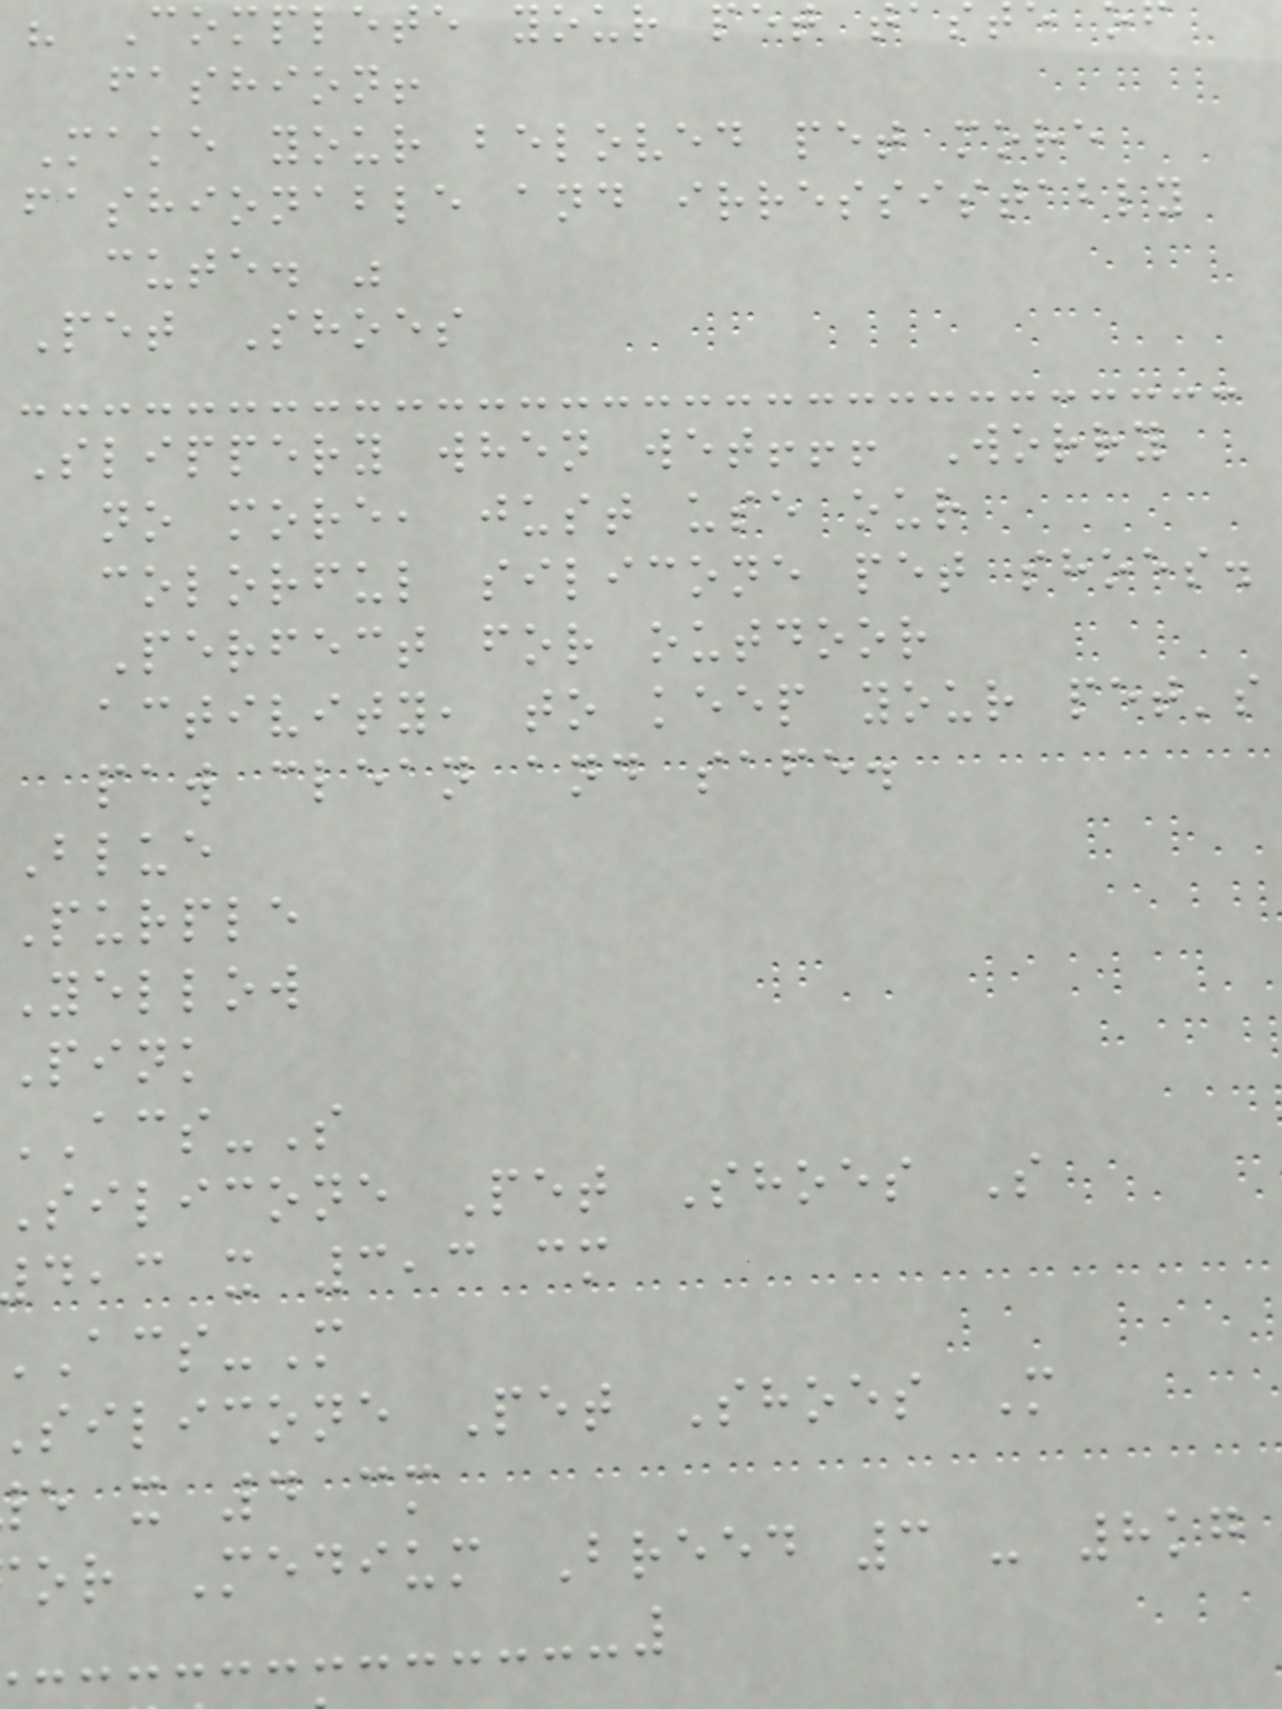" Complete your pet tast
fashion!
Make your beloved pet more
fashionable and irressistably
cute. "
Pet Shoes
Slippery when wet!!! Worry
no more, just use our
colorful silicone pet shoes.
Perfect for outdoor
activity, to keep your pet's
paw clean and safe.
Blue
Purple
Yellow
Pink
ACS-S
silicone Pet Shoes S
,c x 3,3 cm
silicone Pet Shoes M
e x 4 cm
or Medium Breed 3 - 8kg
